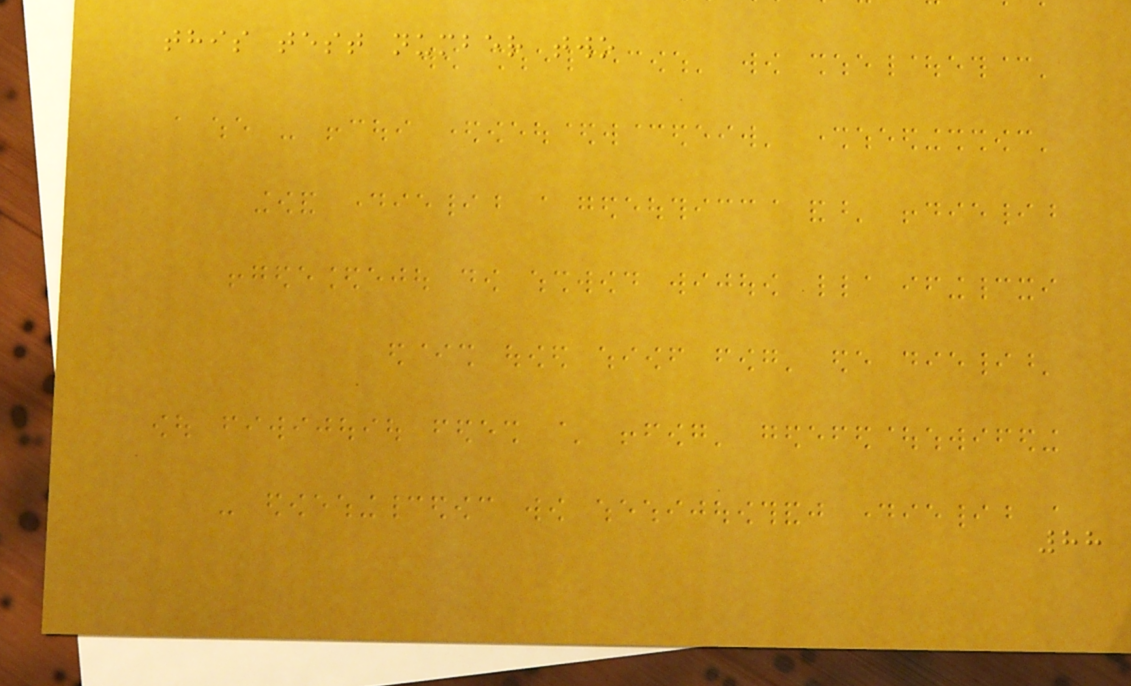this test number two
88
